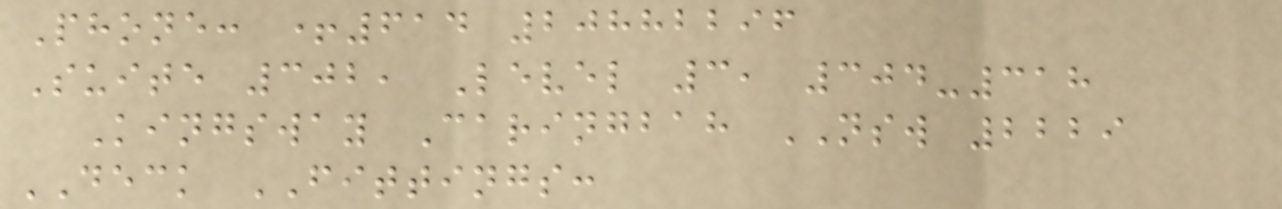Phone: +614 20882296
Suite 302, Level 3, 304-318
Kingsway Caringbah NSW 2229
DECK FITTINGS:
